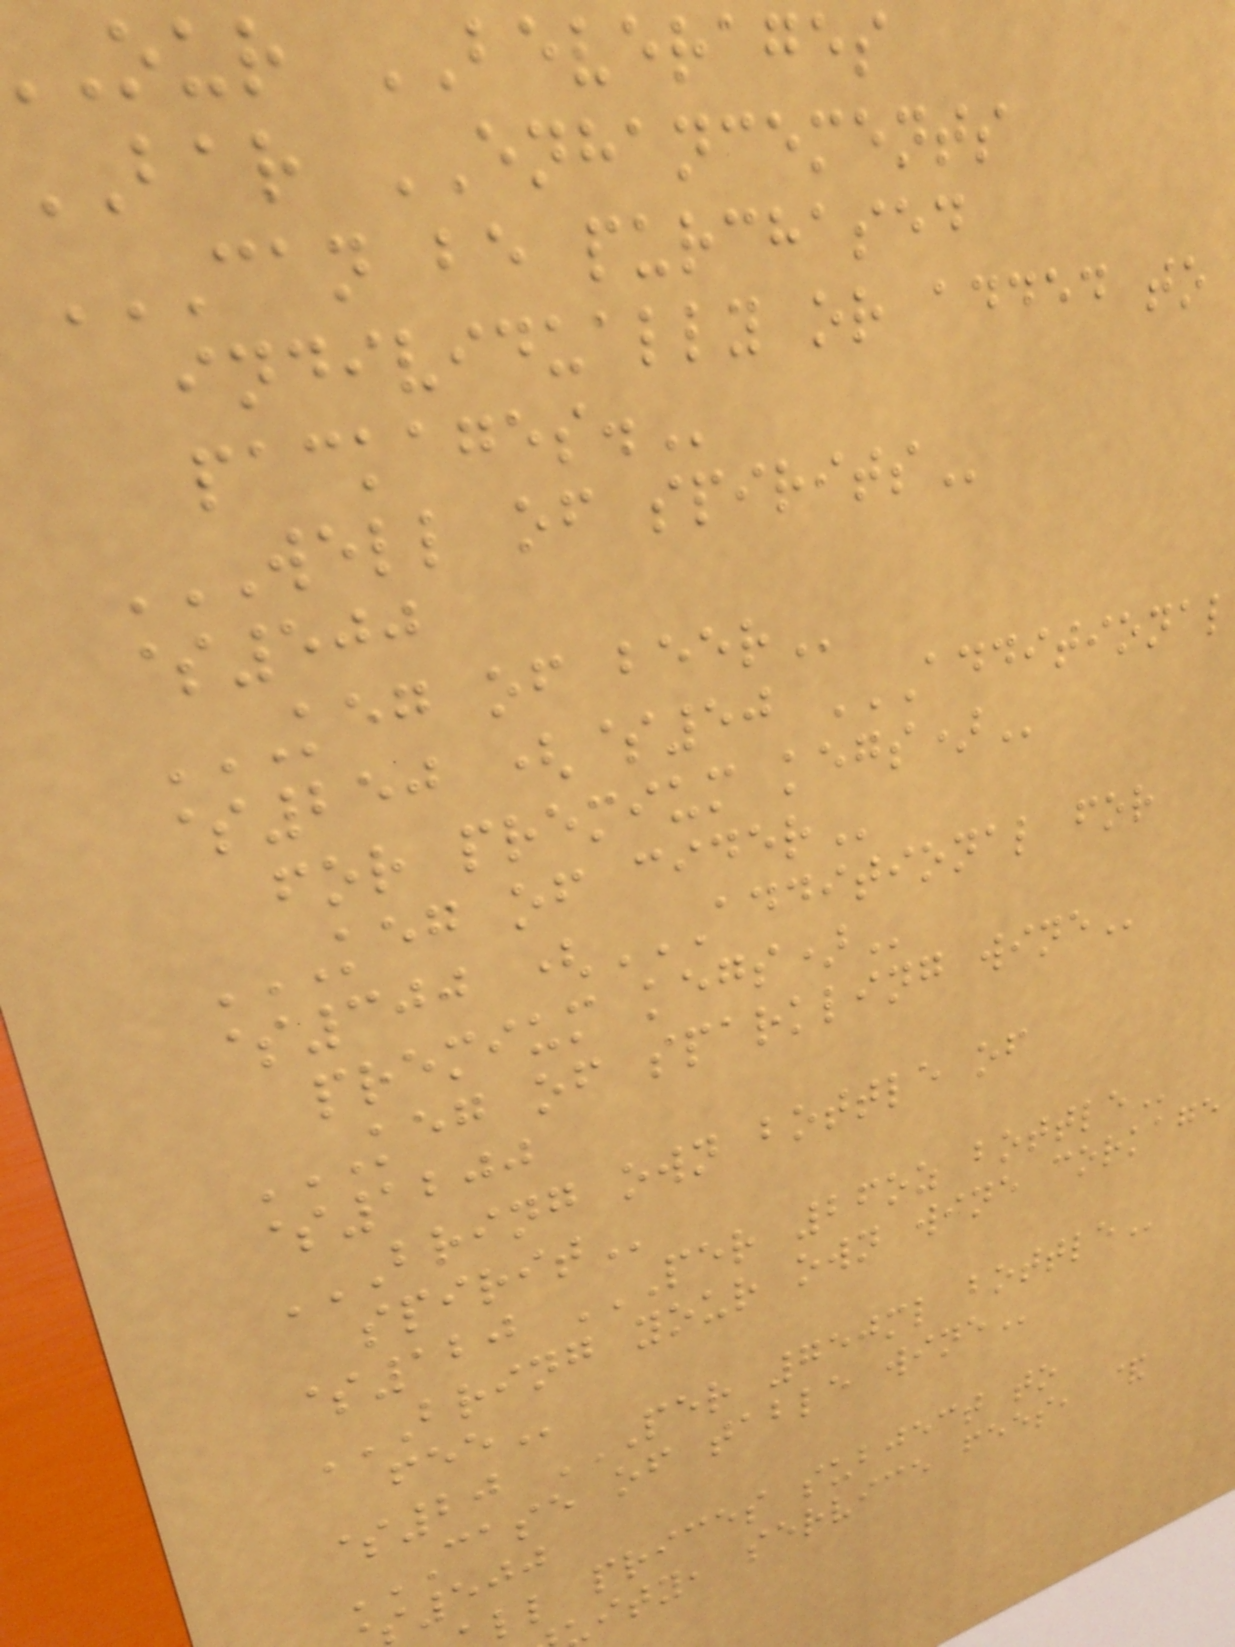our BEVERAGES
bar ENHANCEMENTS
CAN BE PURCHASED
individually or added to
WELL OF SPIRITS
$500
KEG OF BEER
$250 ($50 ADDITIONAL
for premium
KEG OF CIDER
$300 (ADDITIONAL FOR
premium
KEG OF SPARKLING WINE
$1200
BRING OWN BOTTLE OF
$120 PER 26OZ BOTTLE
BRING YOUR OWN WINE CORKAGE
$20 PER 750ML BOTTLE
CASE OF TABLE WINE
500
ll prices subject to
ity, service fees, &
